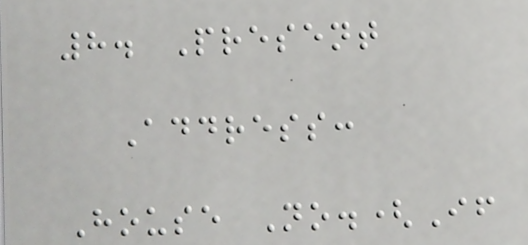8. Present
Address:
House No.(If
